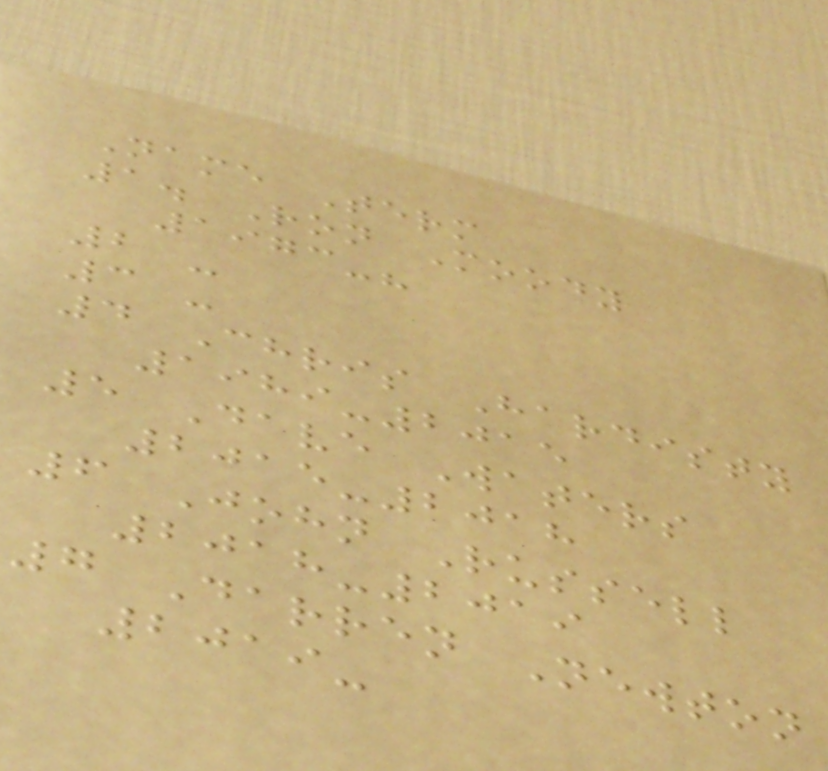Name Term
1. Ron Moody
1973-?
2 -
3 -
4 Chris Hardisty
1989-2015
5 Dave Waters
2015-2018
6 John Russell
2018-2019
7 Darren Newton
2019-
